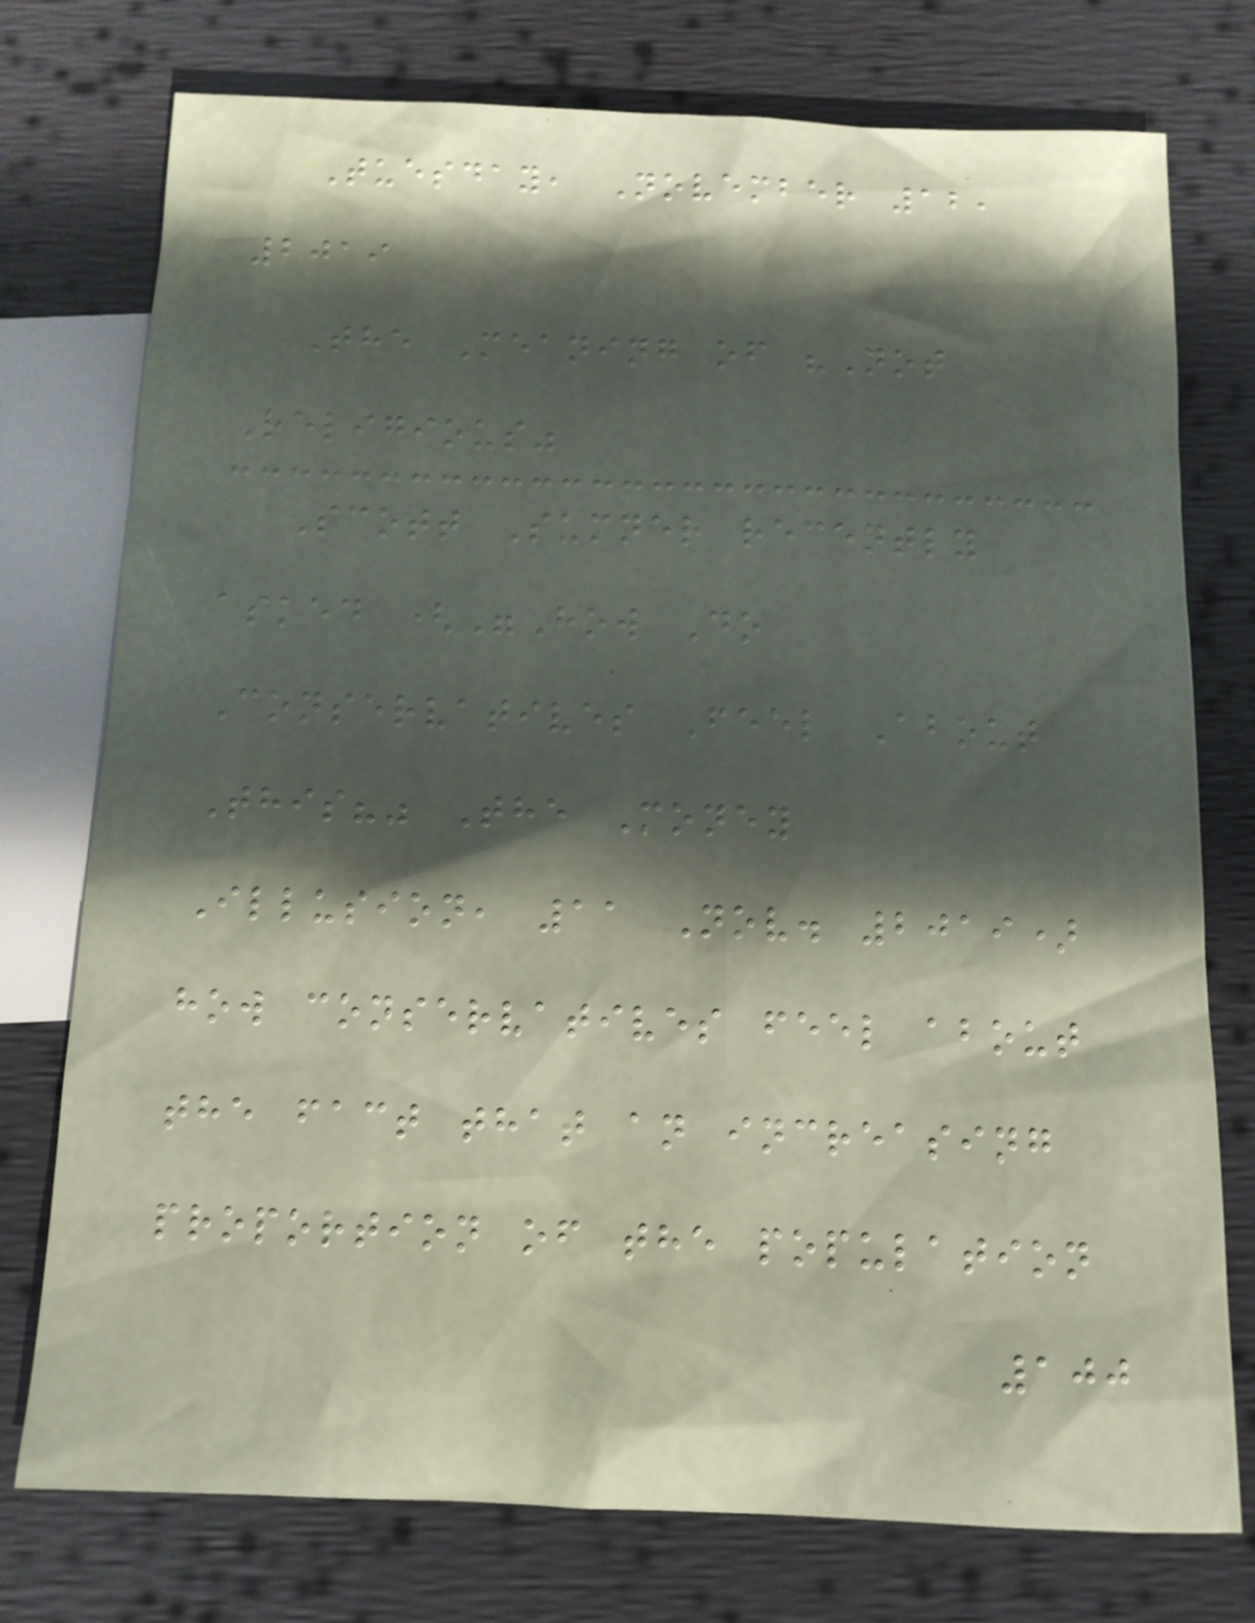Tuesday, November 12,
2019
The Meaning of "Not
Religious"
Scott Sumner recently
asked ("How Do
Conservatives Feel About
This?" The Money
Illusion, 11 Nov. 2019)
how conservatives feel about
the fact that an increasing
proportion of the population
100
